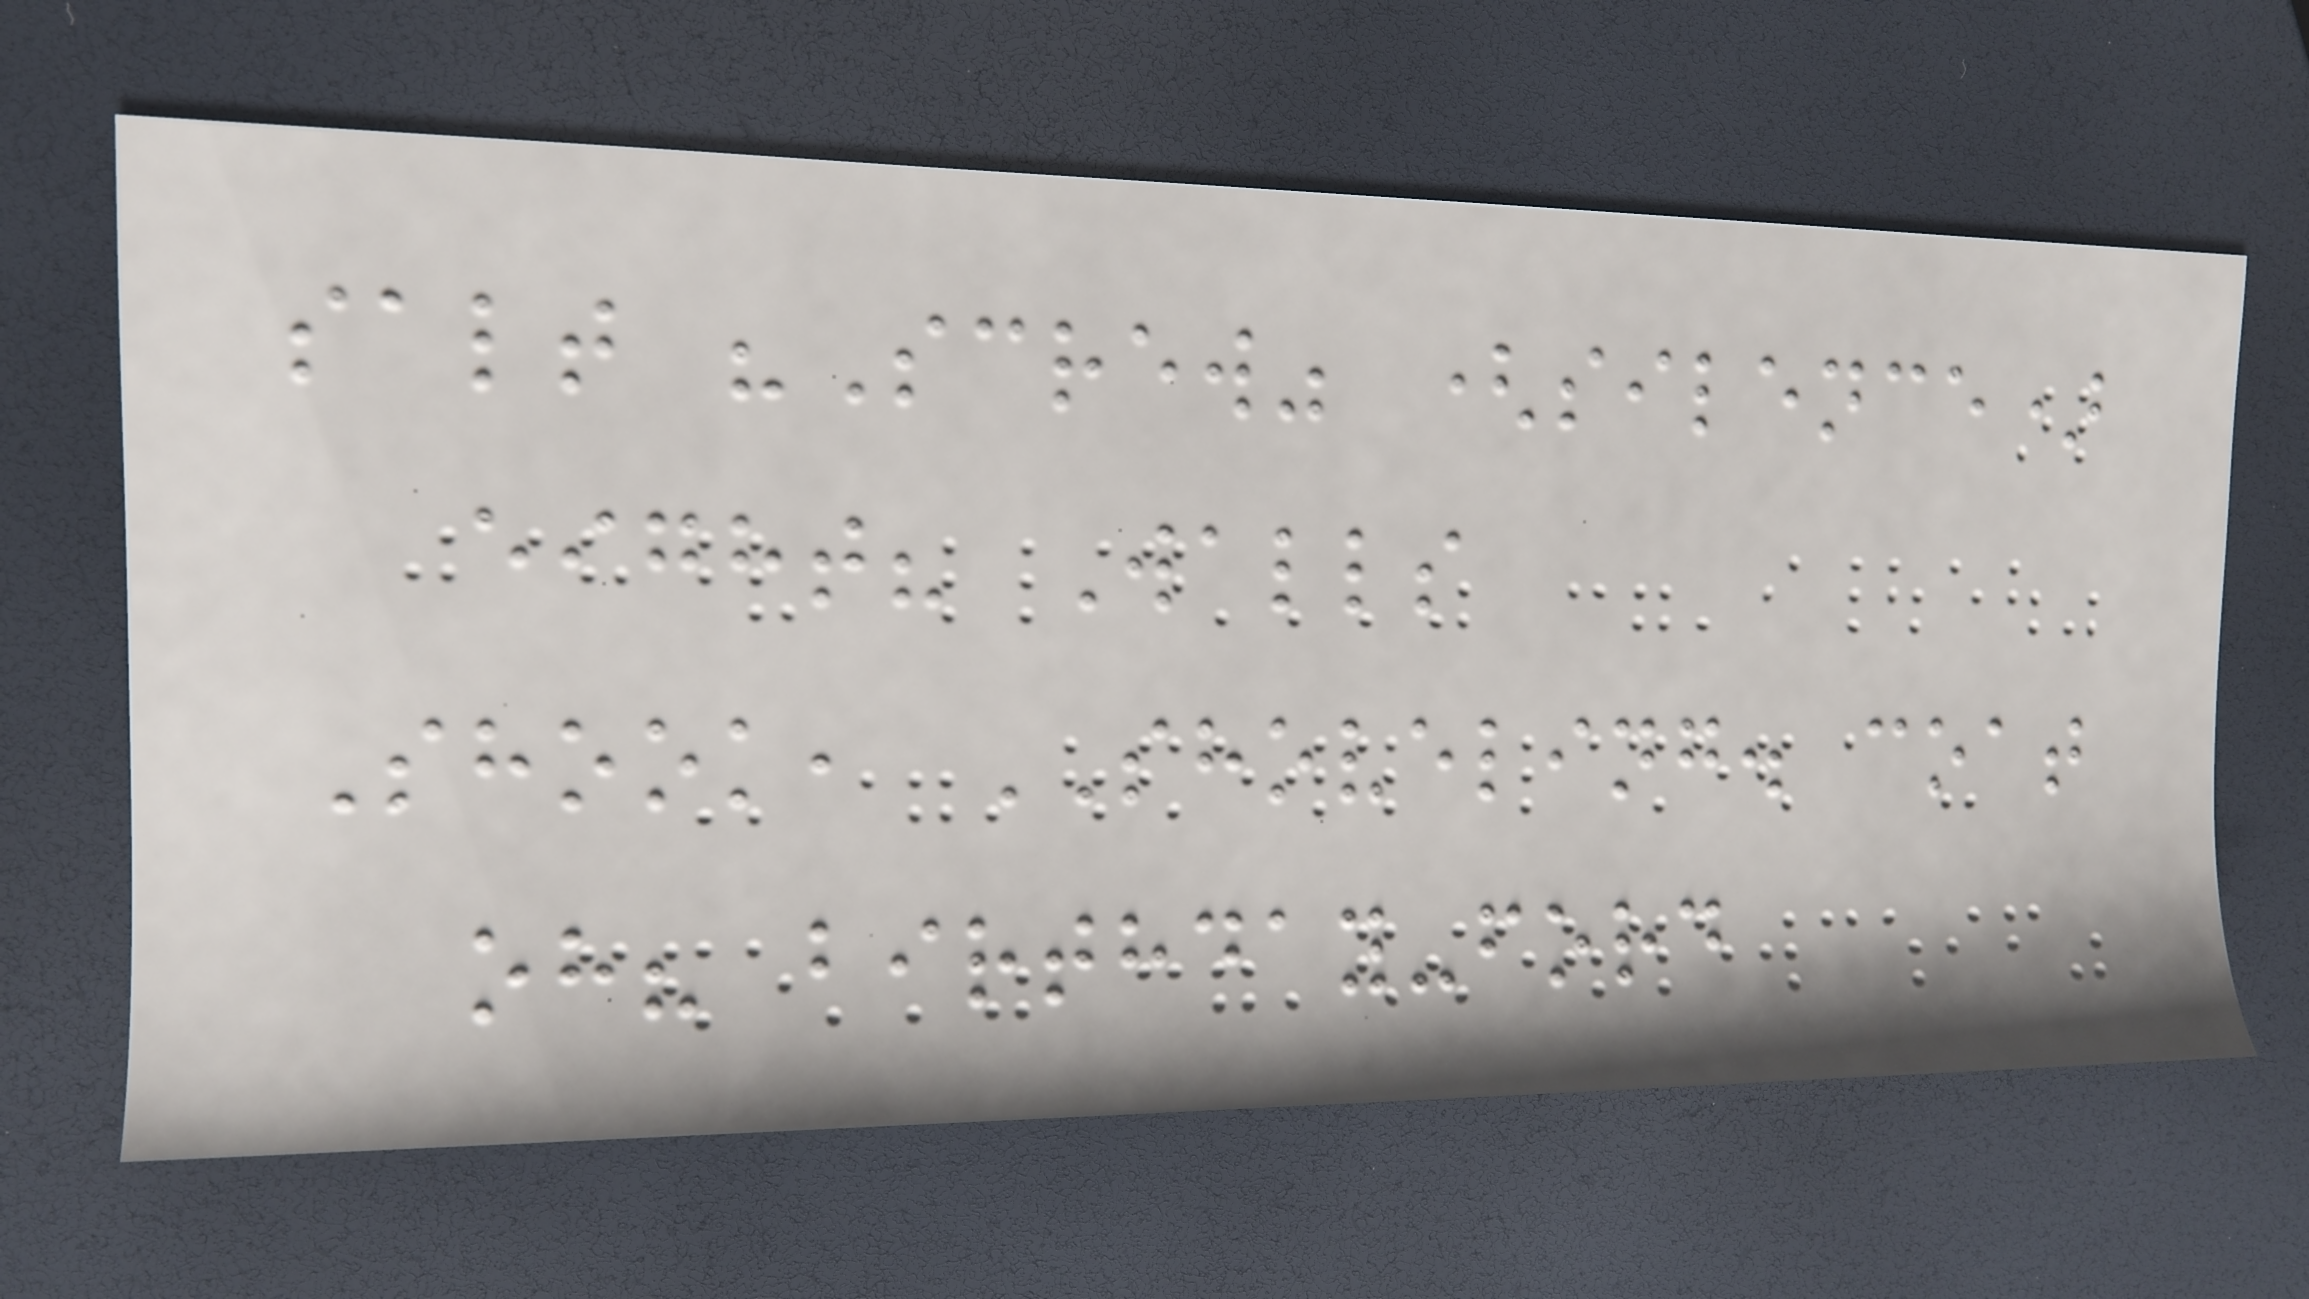salt "Screw" (silence)
eight? Walls
Shook, SHOVELING. coat
oh? birthday-ford
